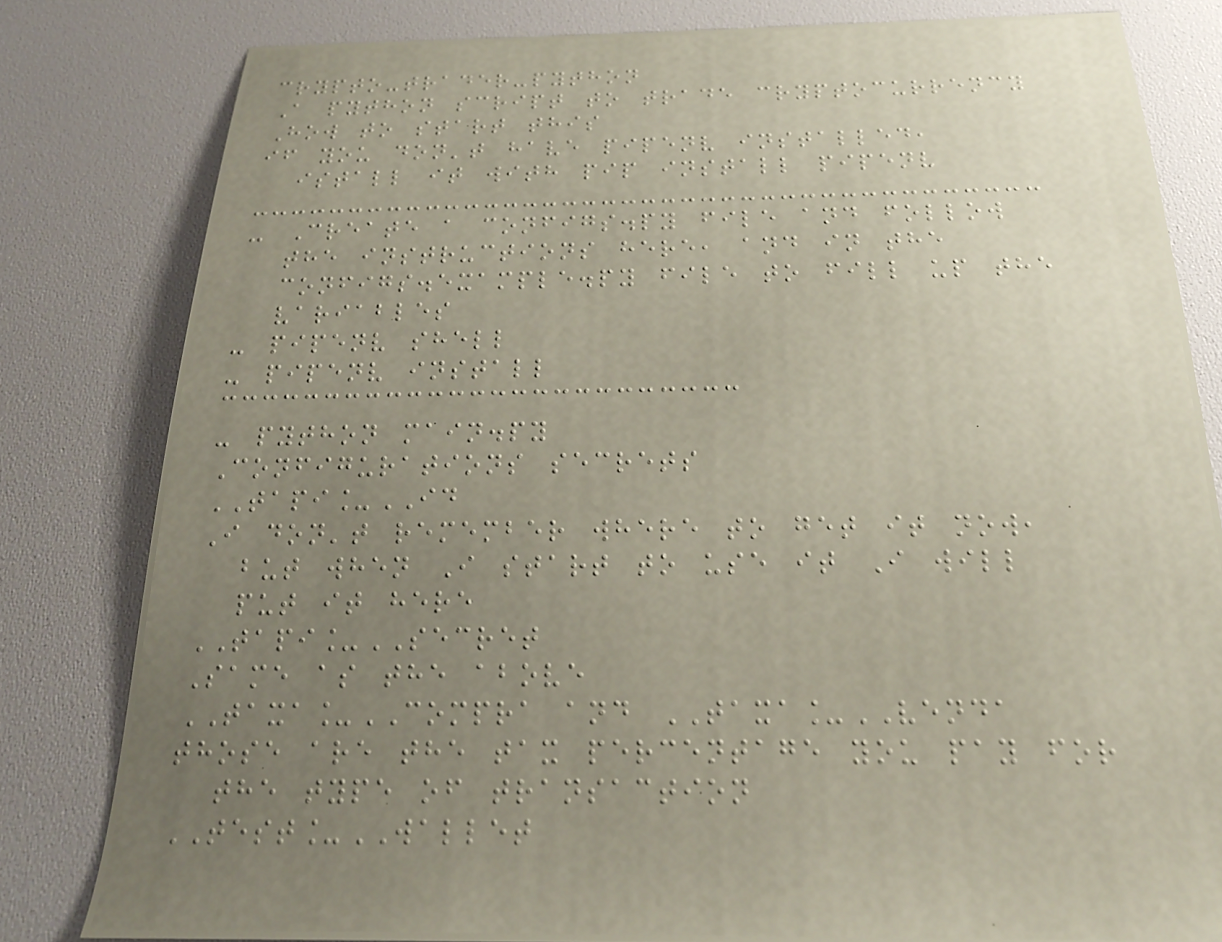crypto-trader-python
A python script to trade cryptocurrency
How to start this
if you don't have pipenv installed,
istall it with pip install pipenv
- Create a configs.py file and follow
the instructions here, and in the
configs.example.py file to fill up the
variables
- pipenv shell
- pipenv install
- python main.py
Configurations secrets
TAPI_ID
I don't remember where to get it now,
but when I start to use it I will
put it here
TAPI_SECRET
Same as the above
TAXA_COMPRA and TAXA_VENDA
those are the tax percentage you pay for
the type of transaction
TEST_WALLET
